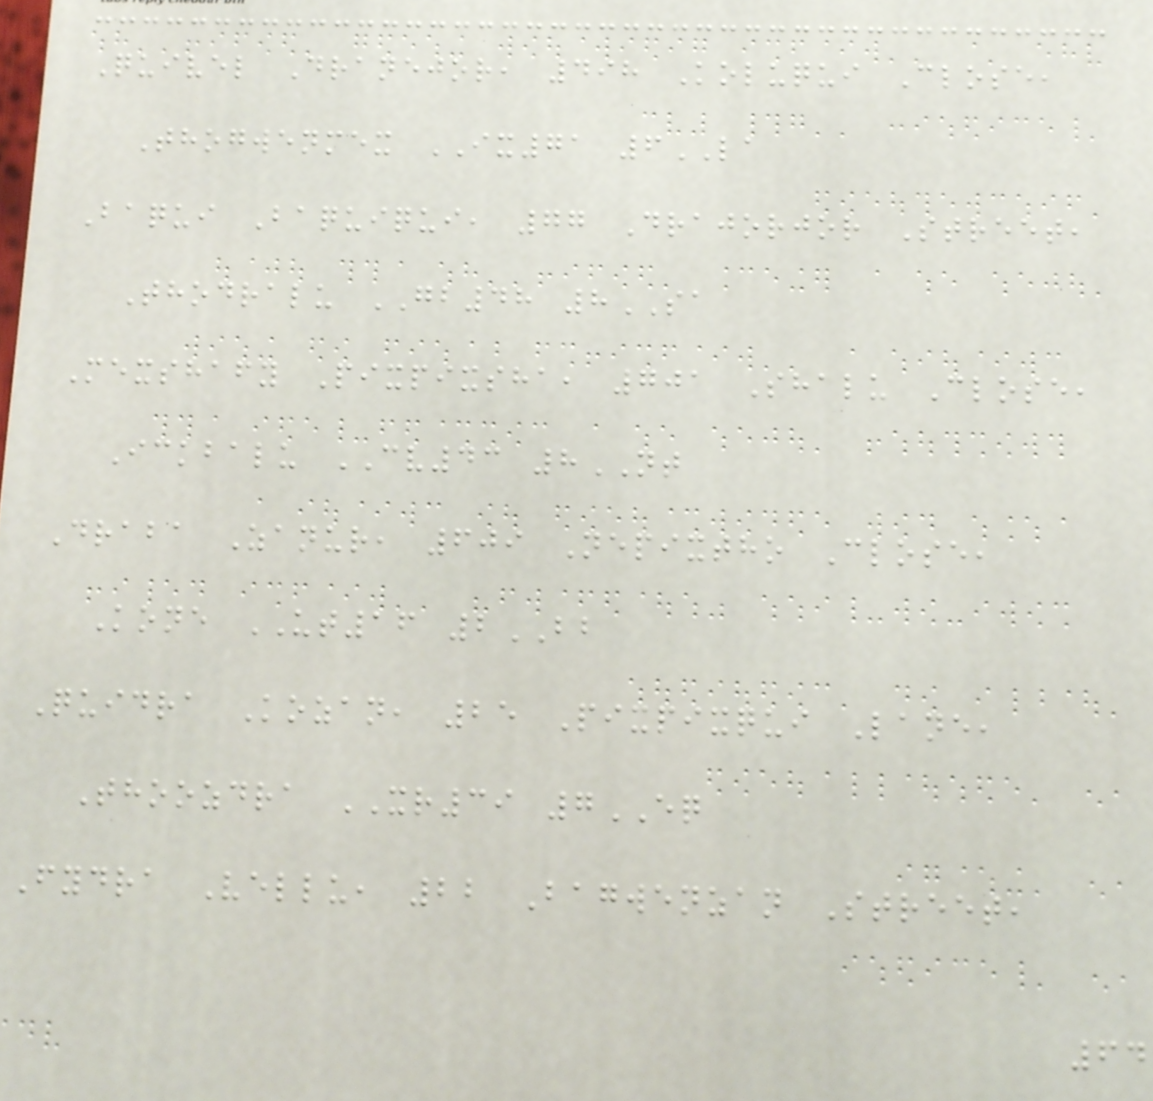Quivel Dranejor, 498 Koluqui Close,
Thogwenmex IX71 6LA
Baqui Baquiqui, 77 Drajorjor Street,
Thodralu GB48 8SA
Mexshafy Pixpixsha, 701 Shalu Close,
Ickbalu CV43 8NT
Draba Zanur, 609 Nepixtho Close,
Kone UT16 2BB
Quidra Kozan, 25 Pixpixqui Lane,
Thoozdra XR39 7EQ
Fydra Vellu, 22 Bagwenzan Street,
64
